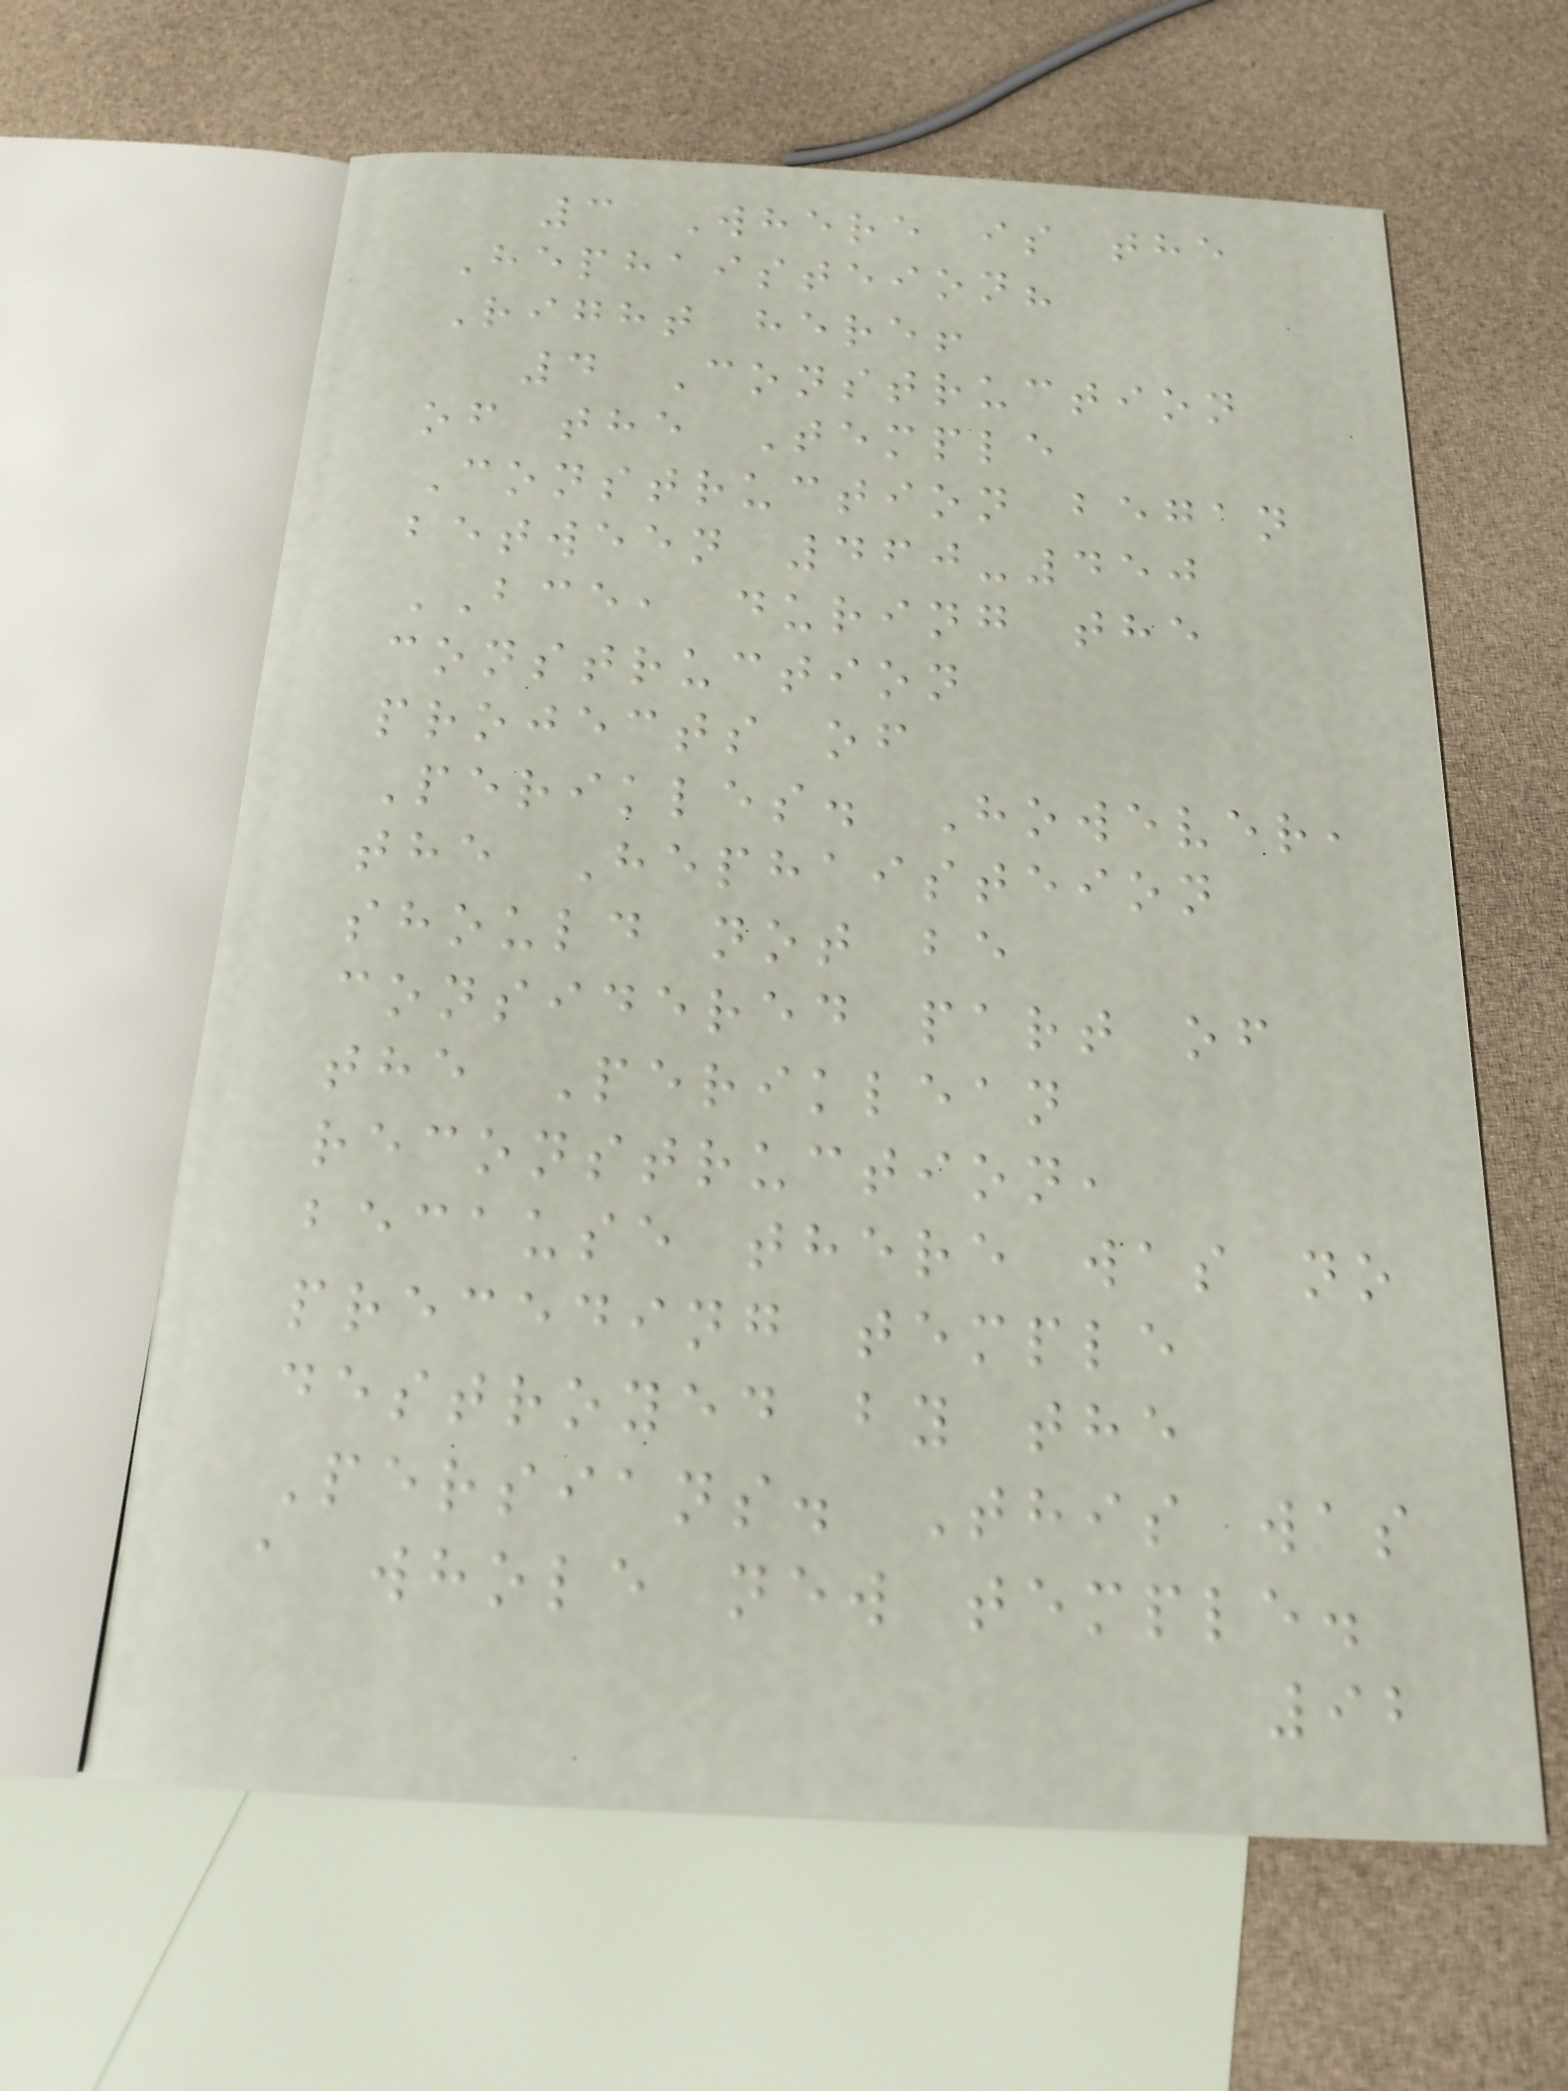3 Where is the
Hephaisteion?
Right here!
4 Construction
of the Temple
Construction began
between 460-450
BCE, during the
construction
projects of
Perikles. However,
the Hephaisteion
should not be
considered part of
the Periklean
reconstruction,
because there was no
preceding temple
destroyed by the
Persians. This was
a whole new temple.
92
